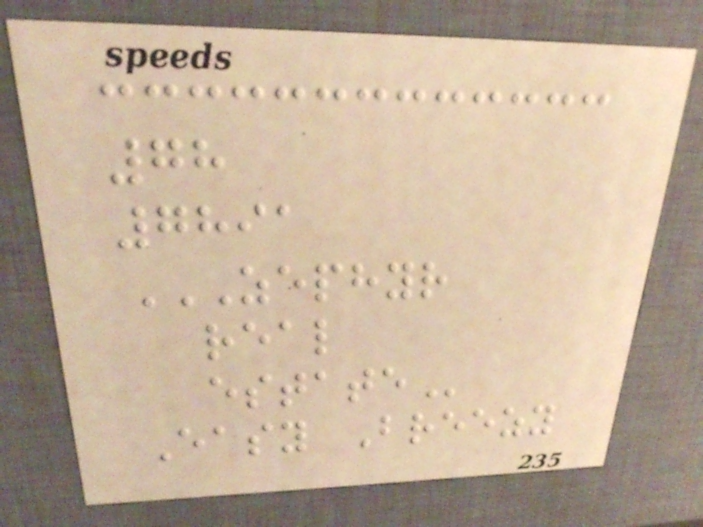78
7891
ZEPHYR
REAL
ESTATE
Easy Breezy
